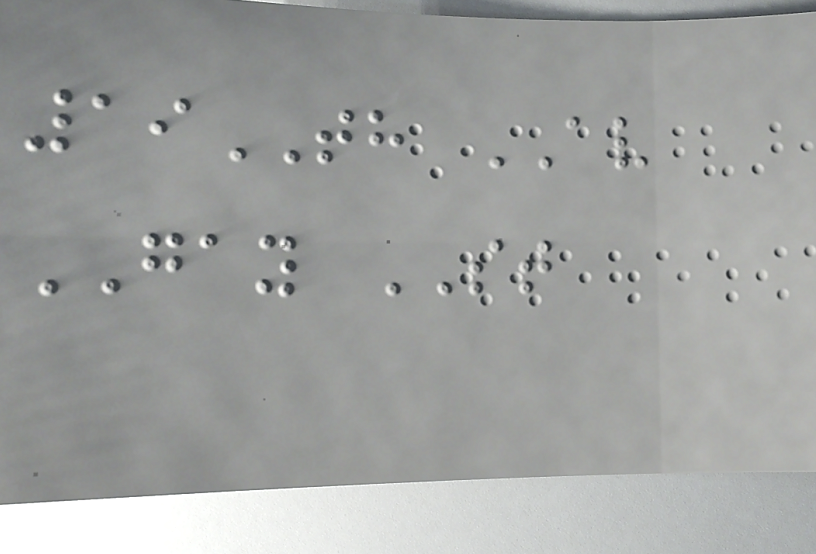19TH AV
GAY ST
